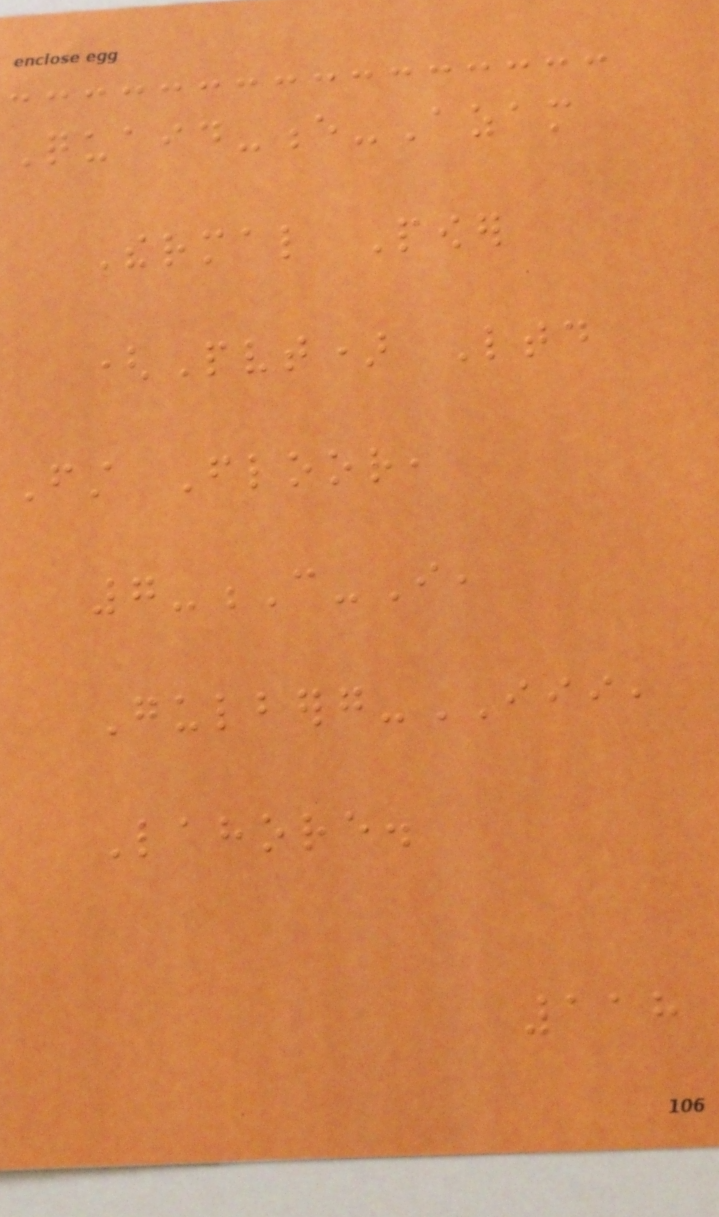Quaid-e-Azam
Thermal Power
(Pvt) Ltd
First Floor,
7-C-I,
Gulberg-III,
Lahore.
118
